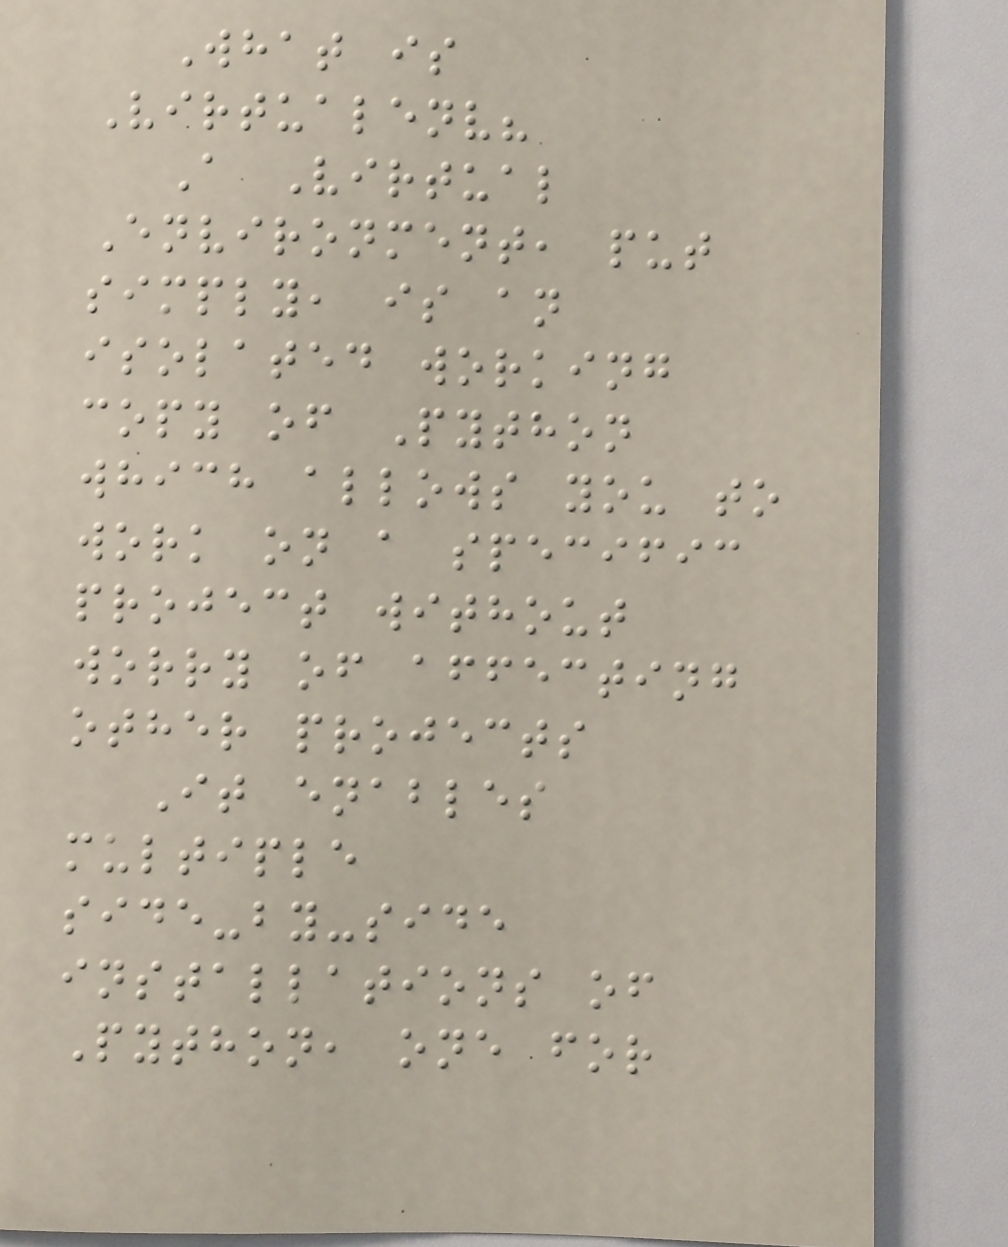What is
Virtualenv?
A Virtual
Environment, put
simply, is an
isolated working
copy of Python
which allows you to
work on a specific
project without
worry of affecting
other projects
It enables
multiple
side-by-side
installations of
Python, one for
